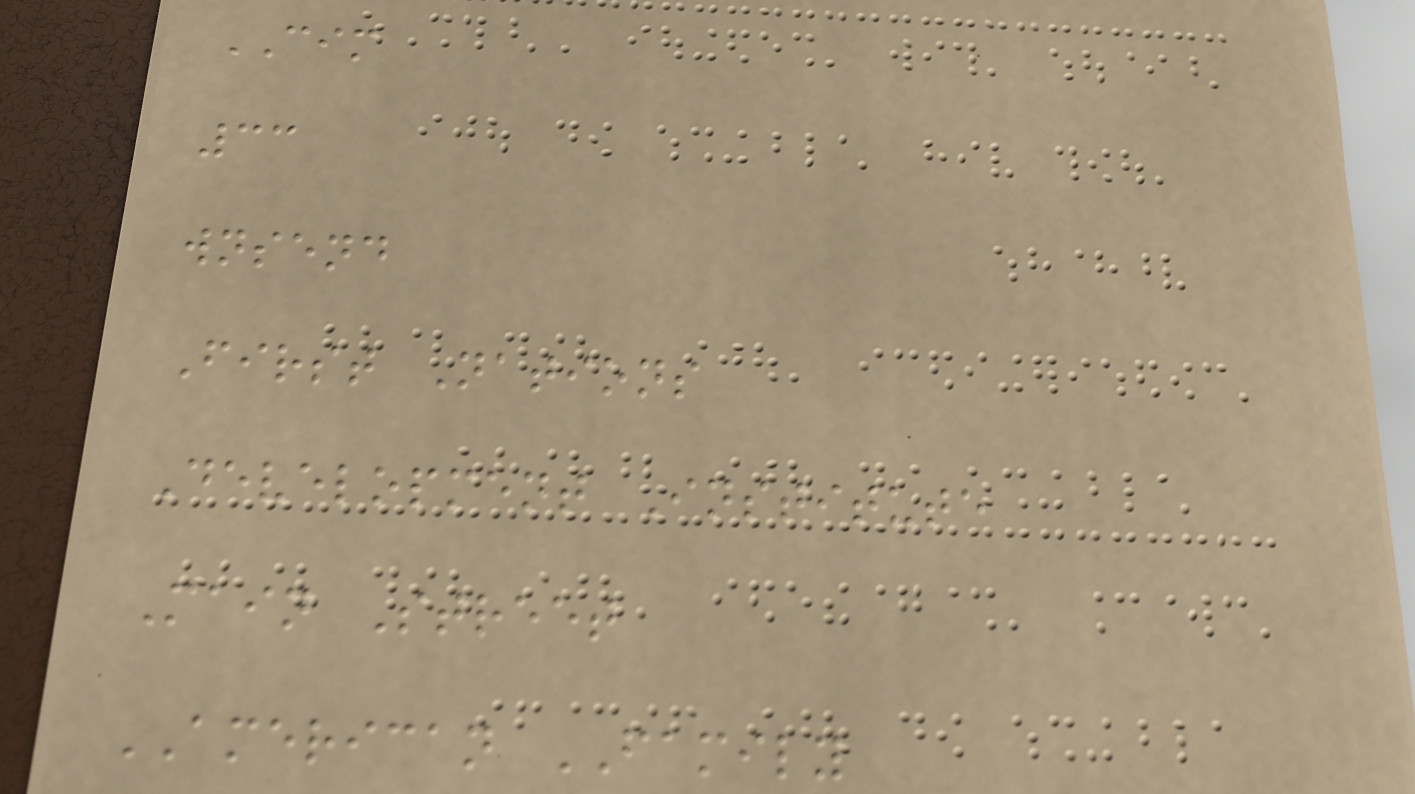CIM
33
wnsend
First Nations
Development Institute
Main Street
AMERICAN FAMILY
